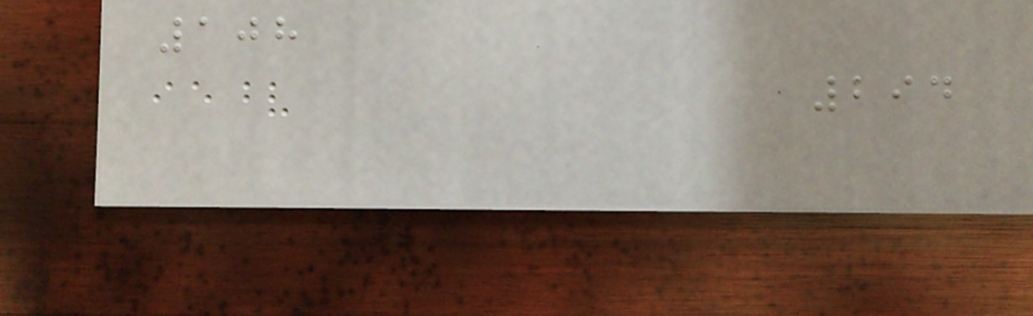108
294
